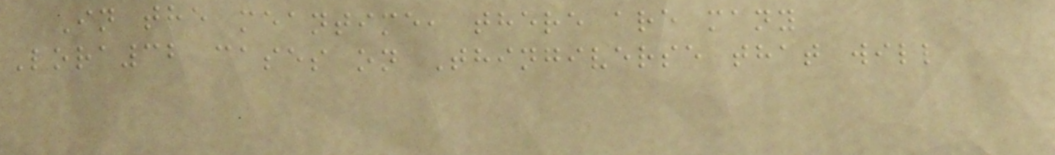In the meantime, there are many
Lora32 cases on Thingiverse that will
